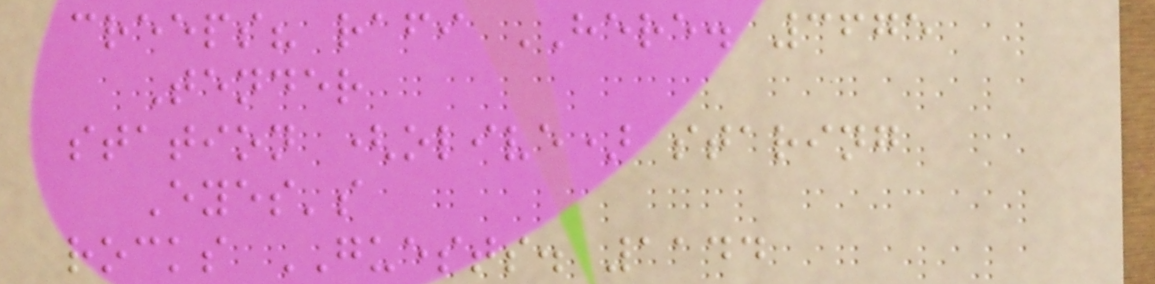creeps? rafi HERE. 3675
Tender
station (olive) staring
Eyes's
rocks GUESTS. 1144
